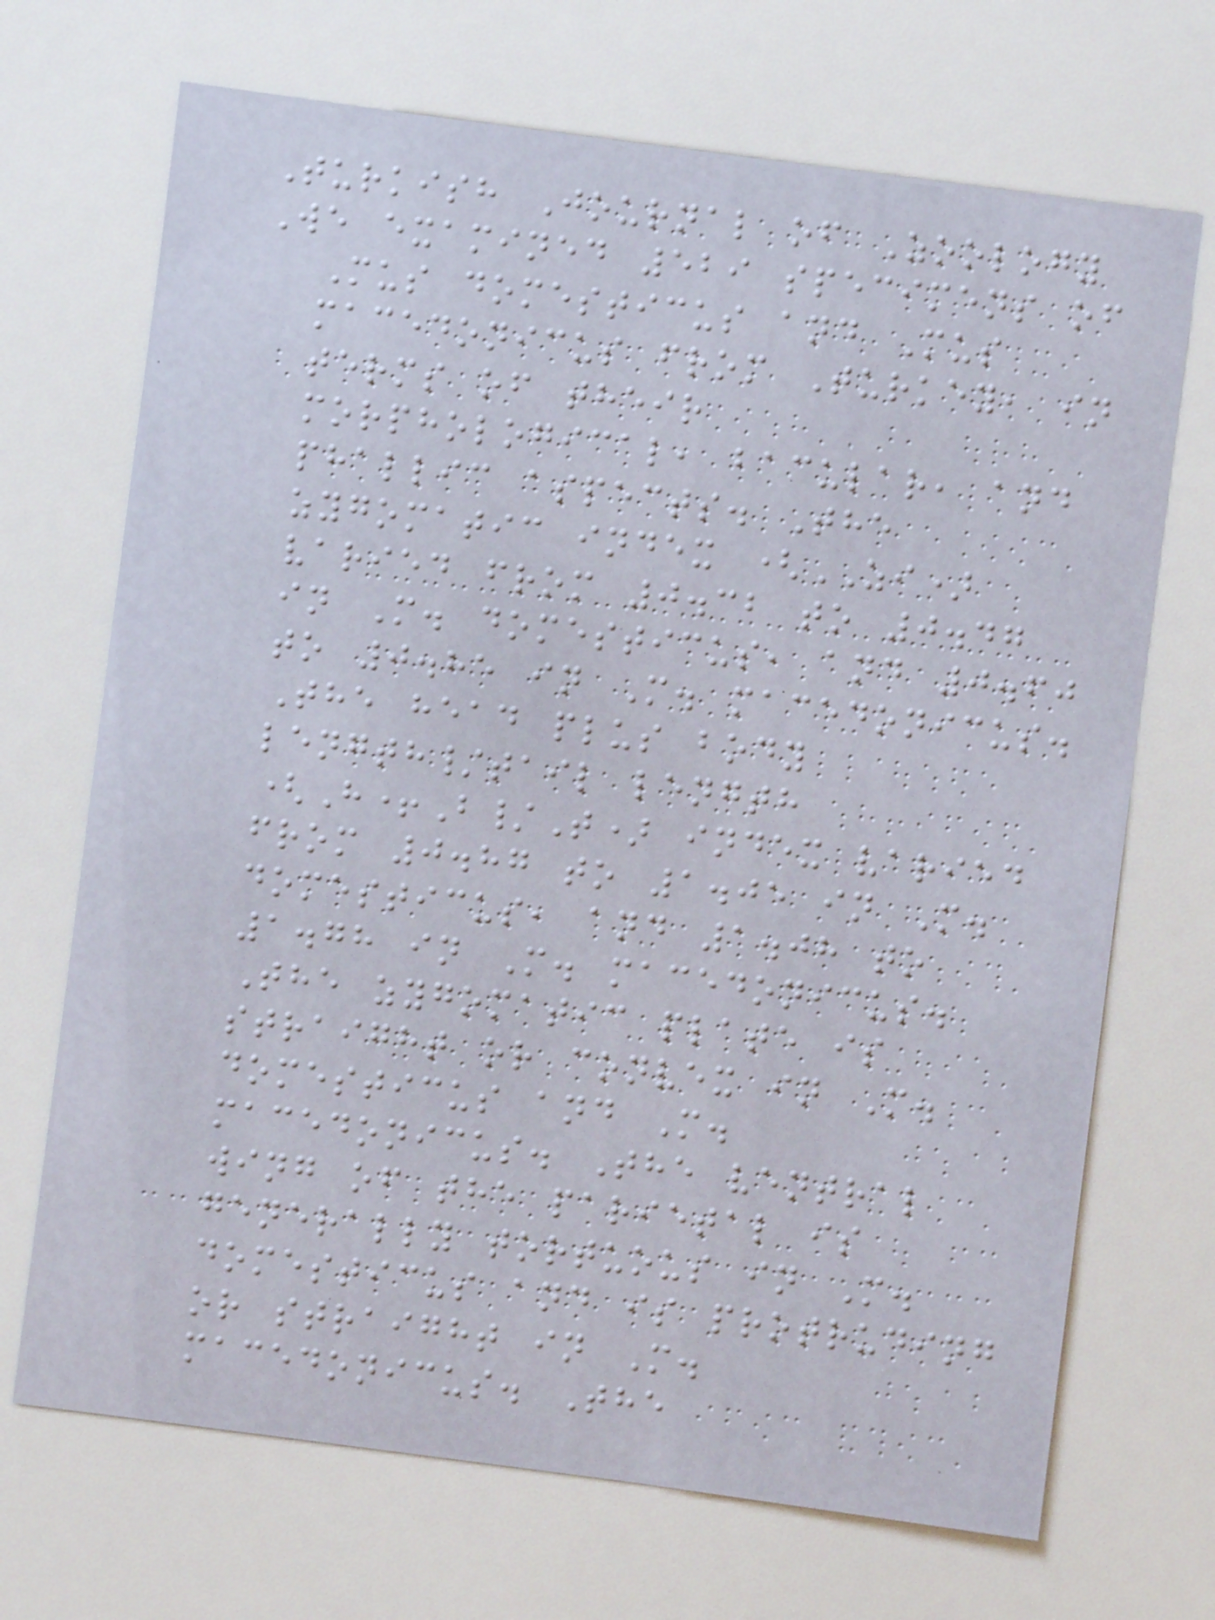Turkish Journal of Zoology
We examined 529 specimens of
Mus domesticus and Mus
macedonicus from Turkey, in
terms of their
morphological, bacular, and
phallic aspects. The
zygomatic index (ZI)
varied from 0.32 to 0.47
in M. domesticus, and 0.60
to 0.85 in M. macedonicus.
The head plus body
length/tail length
(H+B/T) index varied
from 0.87 to 1.05 in M.
domesticus, and 1.08 to
1.78 in M. macedonicus.
The zygomatic plate is
straight or convex in M.
domesticus and M.
macedonicus. The ventral
wing of the parietal is
generally tortuous in M.
domesticus and is protruding
or straight in M.
macedonicus. The
